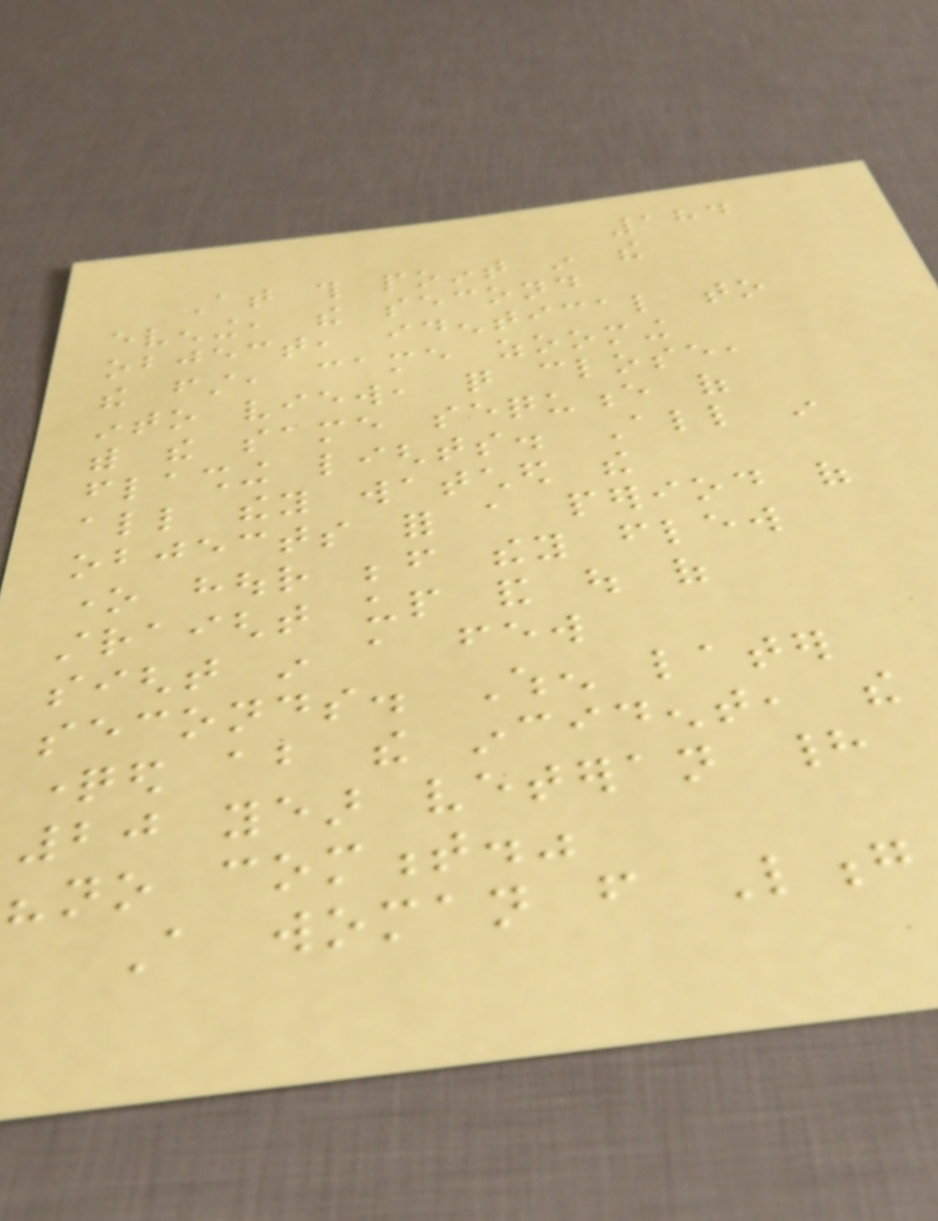184
At this point in the
evening, the second
object, identical to
the first, came zooming
into view, quite close,
with the same sequence of
flashing lights. All in
all they watched the
objects for a period of
one hour before they flew
straight up and out of
sight in a few
seconds. When later
questioned about the incident, the
20 year veteran had
"no comment."
A woman from Long
